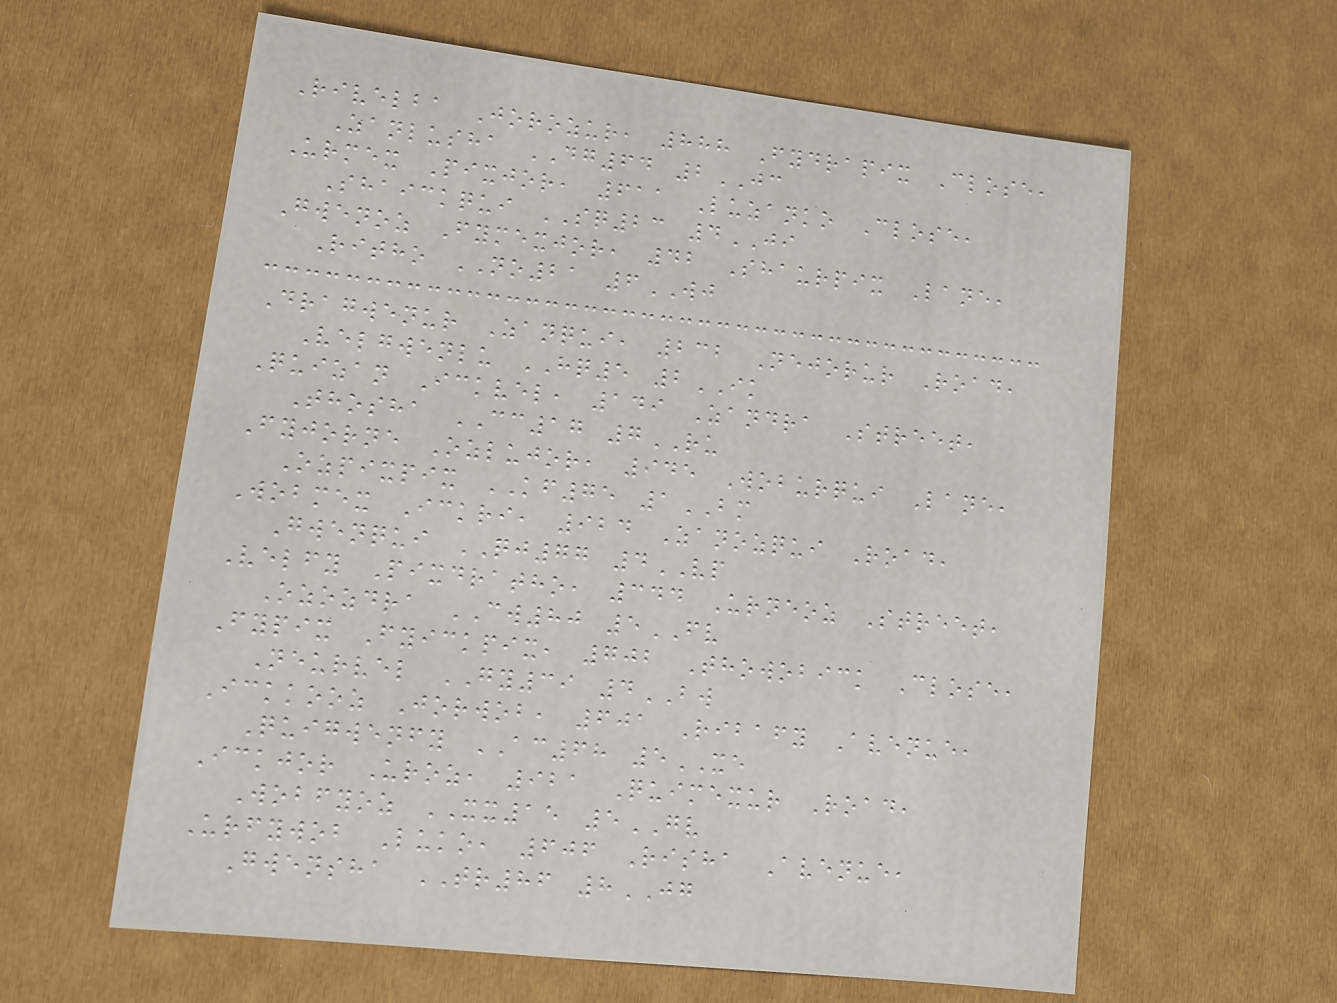Rivelba Jorozur, 888 Fydrapix Close,
Zanlusha DG64 2JC
Urmex Pixjor, 611 Luzanko Close,
Shaickqui SQ23 4JI
Gwenoz Fymexjor, 42 Shaurpix Lane,
Ritho NO21 6WJ
Dragwenur Zanqui, 232 Nejorur Road,
Velgwenlu HQ5 2IK
Quizan Ickvel, 149 Zandra Street,
Thosha CC17 7RU
Fyjorne Ozlujor, 945 Woburqui Lane,
Ozpixpix KF75 1BM
Wobmex Ickri, 924 Zanozqui Road,
Gwenqui QJ77 4VP
Velfy Pixdratho, 344 Urneoz Street,
Ozozdra CW80 5FV
Fypix Fyickpix, 702 Thowobick Close,
Neurvel GY39 4BW
Ickkooz Jorwob, 601 Ribafy Avenue,
Quigwenfy AC68 5XE
Ickjor Uroz, 921 Quimexur Road,
Wobfyoz XX15 5GV
Urfywob Luko, 606 Risha Avenue,
Gwensha TR86 8JG
